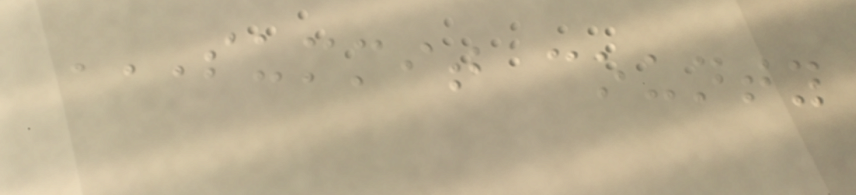SUMMIT COUNTY
